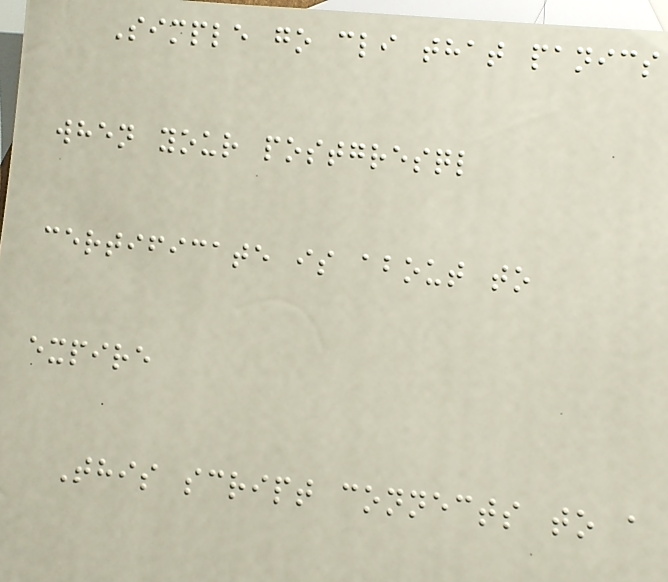Simple go cli that panics
when your postgresql
certificate is about to
expire
This script connects to a
